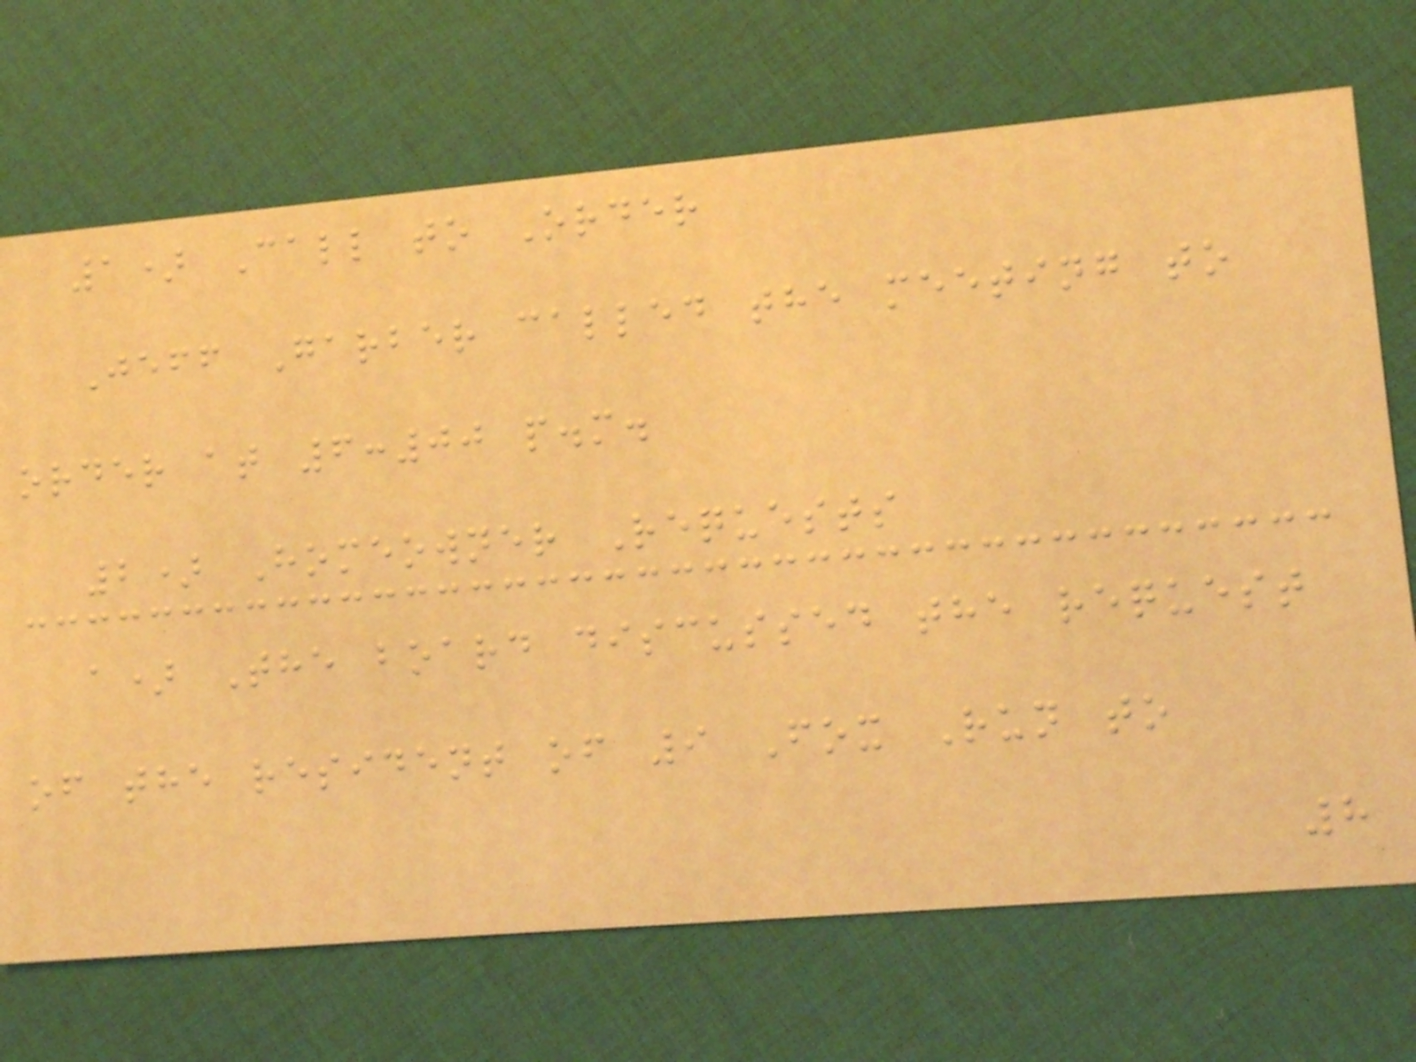1) Call to Order
Jeff Garber called the meeting to
order at 6:00 p.m.
2) Homeowner Requests
a) The board discussed the request
of the resident of 9 Fox Run to
8
